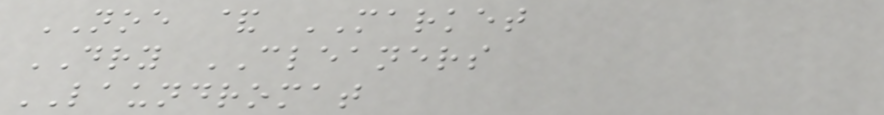NOE & MARKET
DRY CLEANERS
LAUNDROMAT
